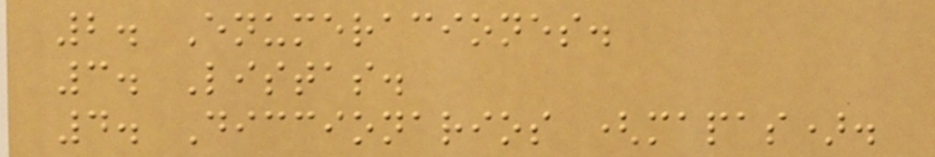2. Enumeraciones.
3. Listas.
4. Diccionarios (mapas).
